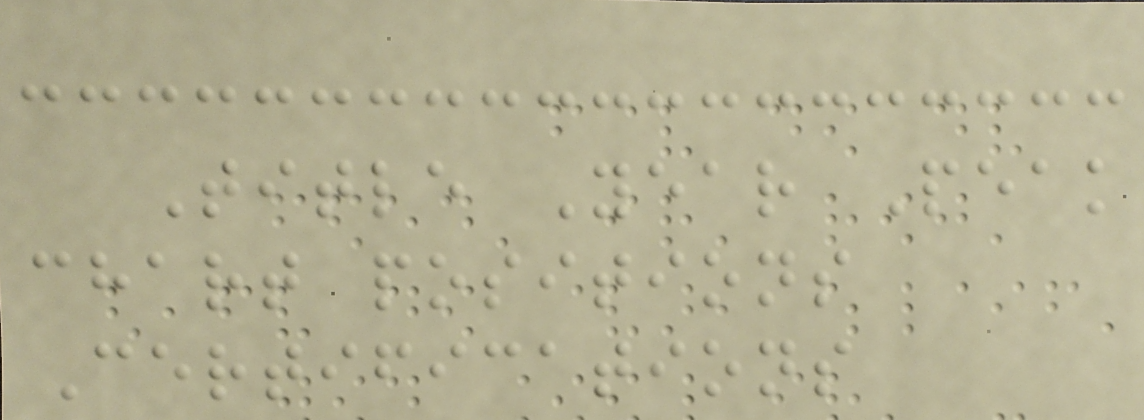Title Year Peak
chart positions
Certifications
